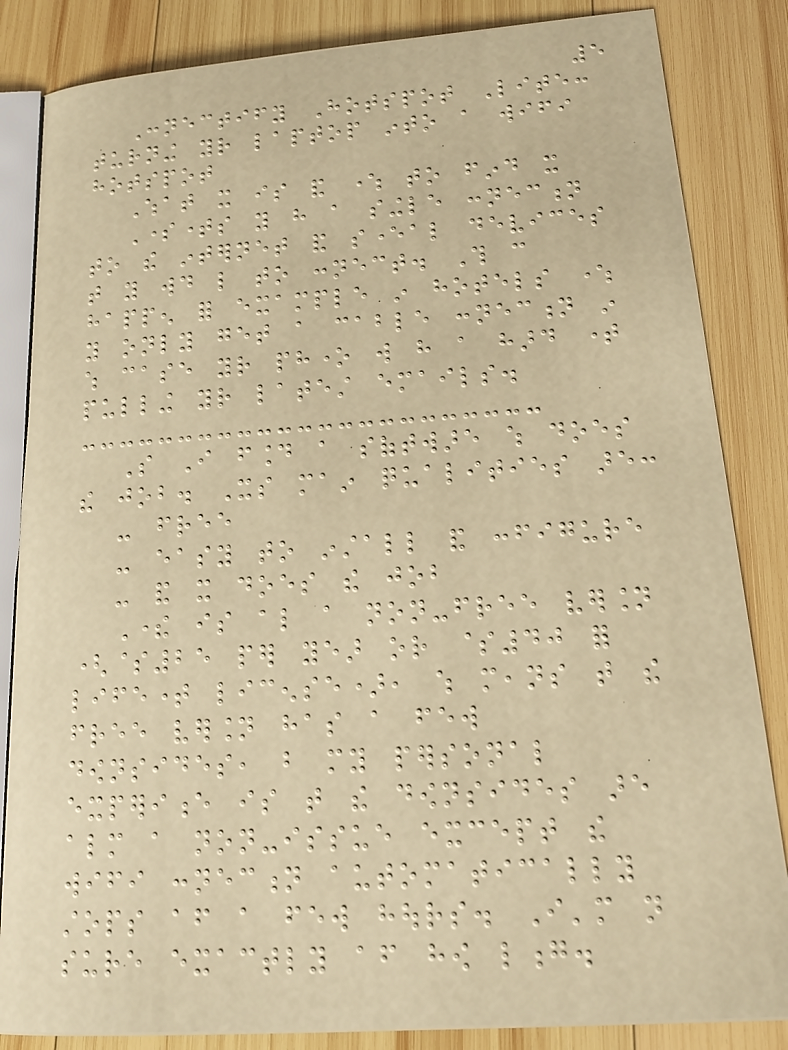5
Connectify Hotspot Lite:
turning your laptop into a wifi
hotspot
What it is and where to find it
Sometimes you have a single connection
to the internet and several devices
that you would like to connect. This can
happen for example in hotels where
you only get a cable connection in
which case your phone will have a hard time
pulling your latest emails.
So I found a software which does
the job. Its main qualities are:
- free
- easy to install and configure
- and it does the job
There is also a non-free version
($25 per year or $40 for
lifetime license), which means that the
free version has a few
downsides, but my personal
experience is that the downsides are
almost a non-issue except the
wifi connection automatically
stops after a few hours. I'm not
sure exactly after how long.
